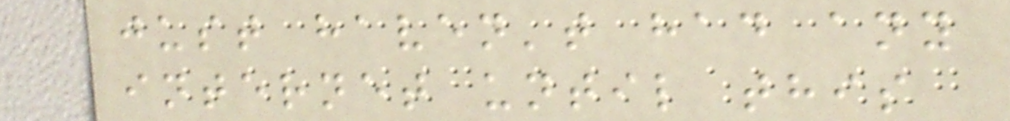just haven't had any
internet until this
